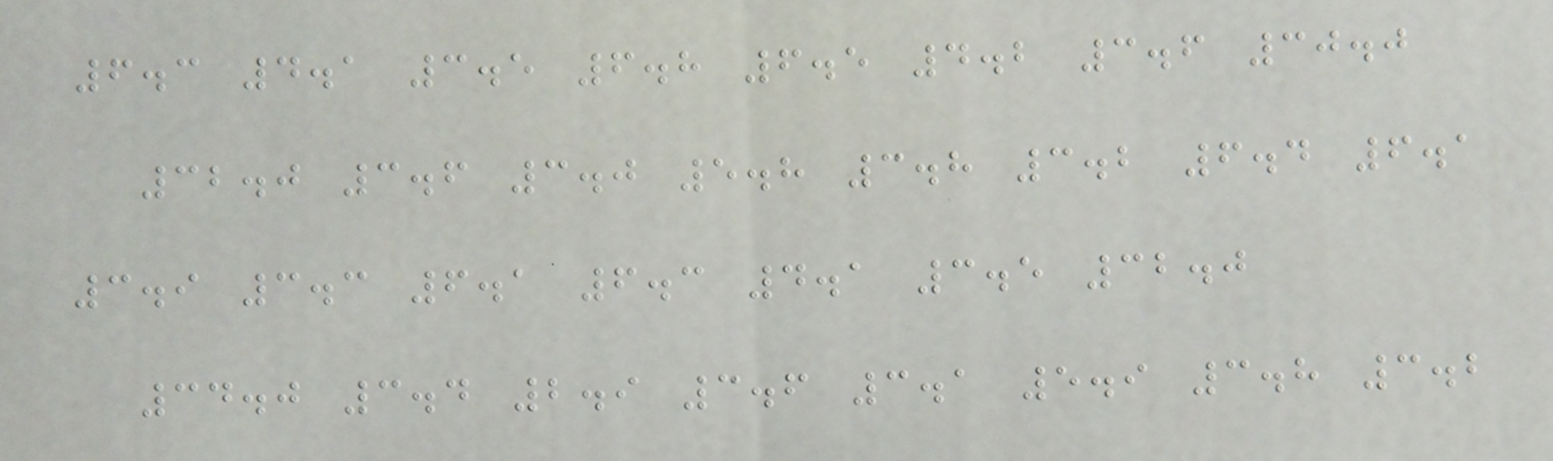6.3 4.1 3.5 6.8 6.5 4.2 3.6 30.0
32.0 3.6 3.0 5.8 3.8 3.2 6.4 6.1
3.9 3.3 6.1 6.3 4.1 3.5 32.0
34.0 3.4 2.9 3.6 3.1 5.9 3.8 3.2
